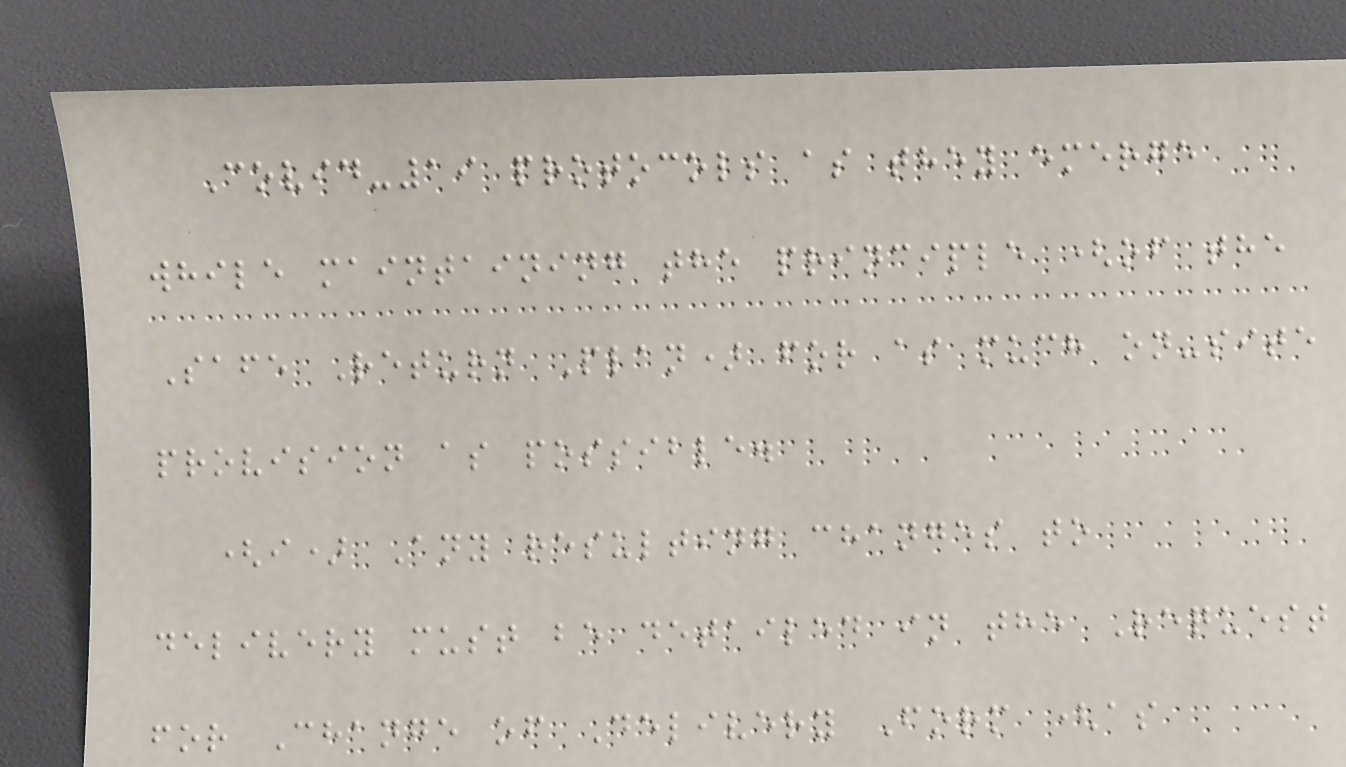Covid-19 protocols as they emerge
while maintaining the principle (of the
Safe Return Plan) for as much on-site
provision as possible.
(i) Any resulting changes to
delivery must be detailed in the Request
for Change of Delivery Form (as
